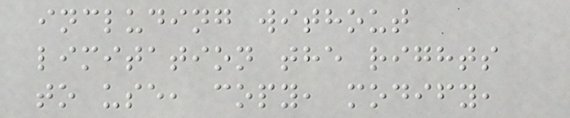including without
limitation the rights
to use, copy, modify,
